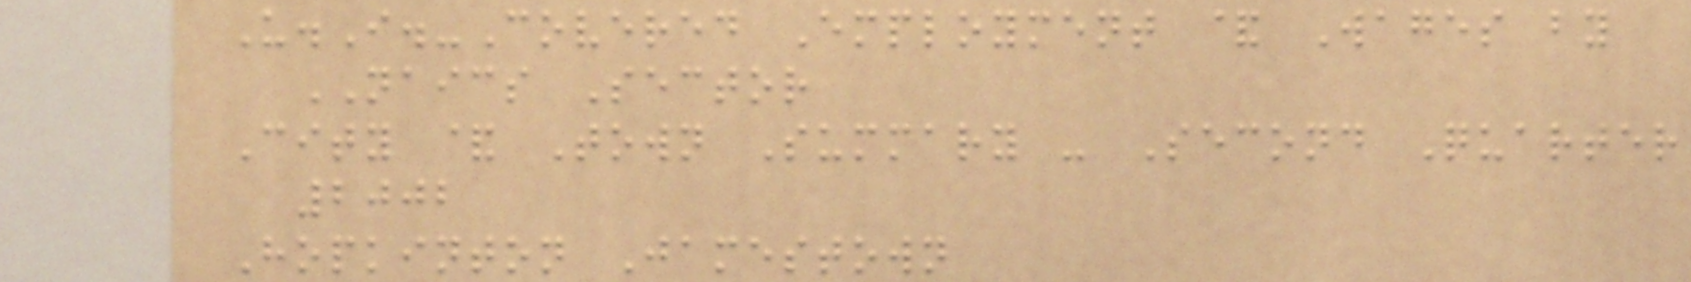U.I.-Covered Employment & Wages by
NAICS Sector
City & Town Summary - Second Quarter
2002
Hopkinton Jamestown
